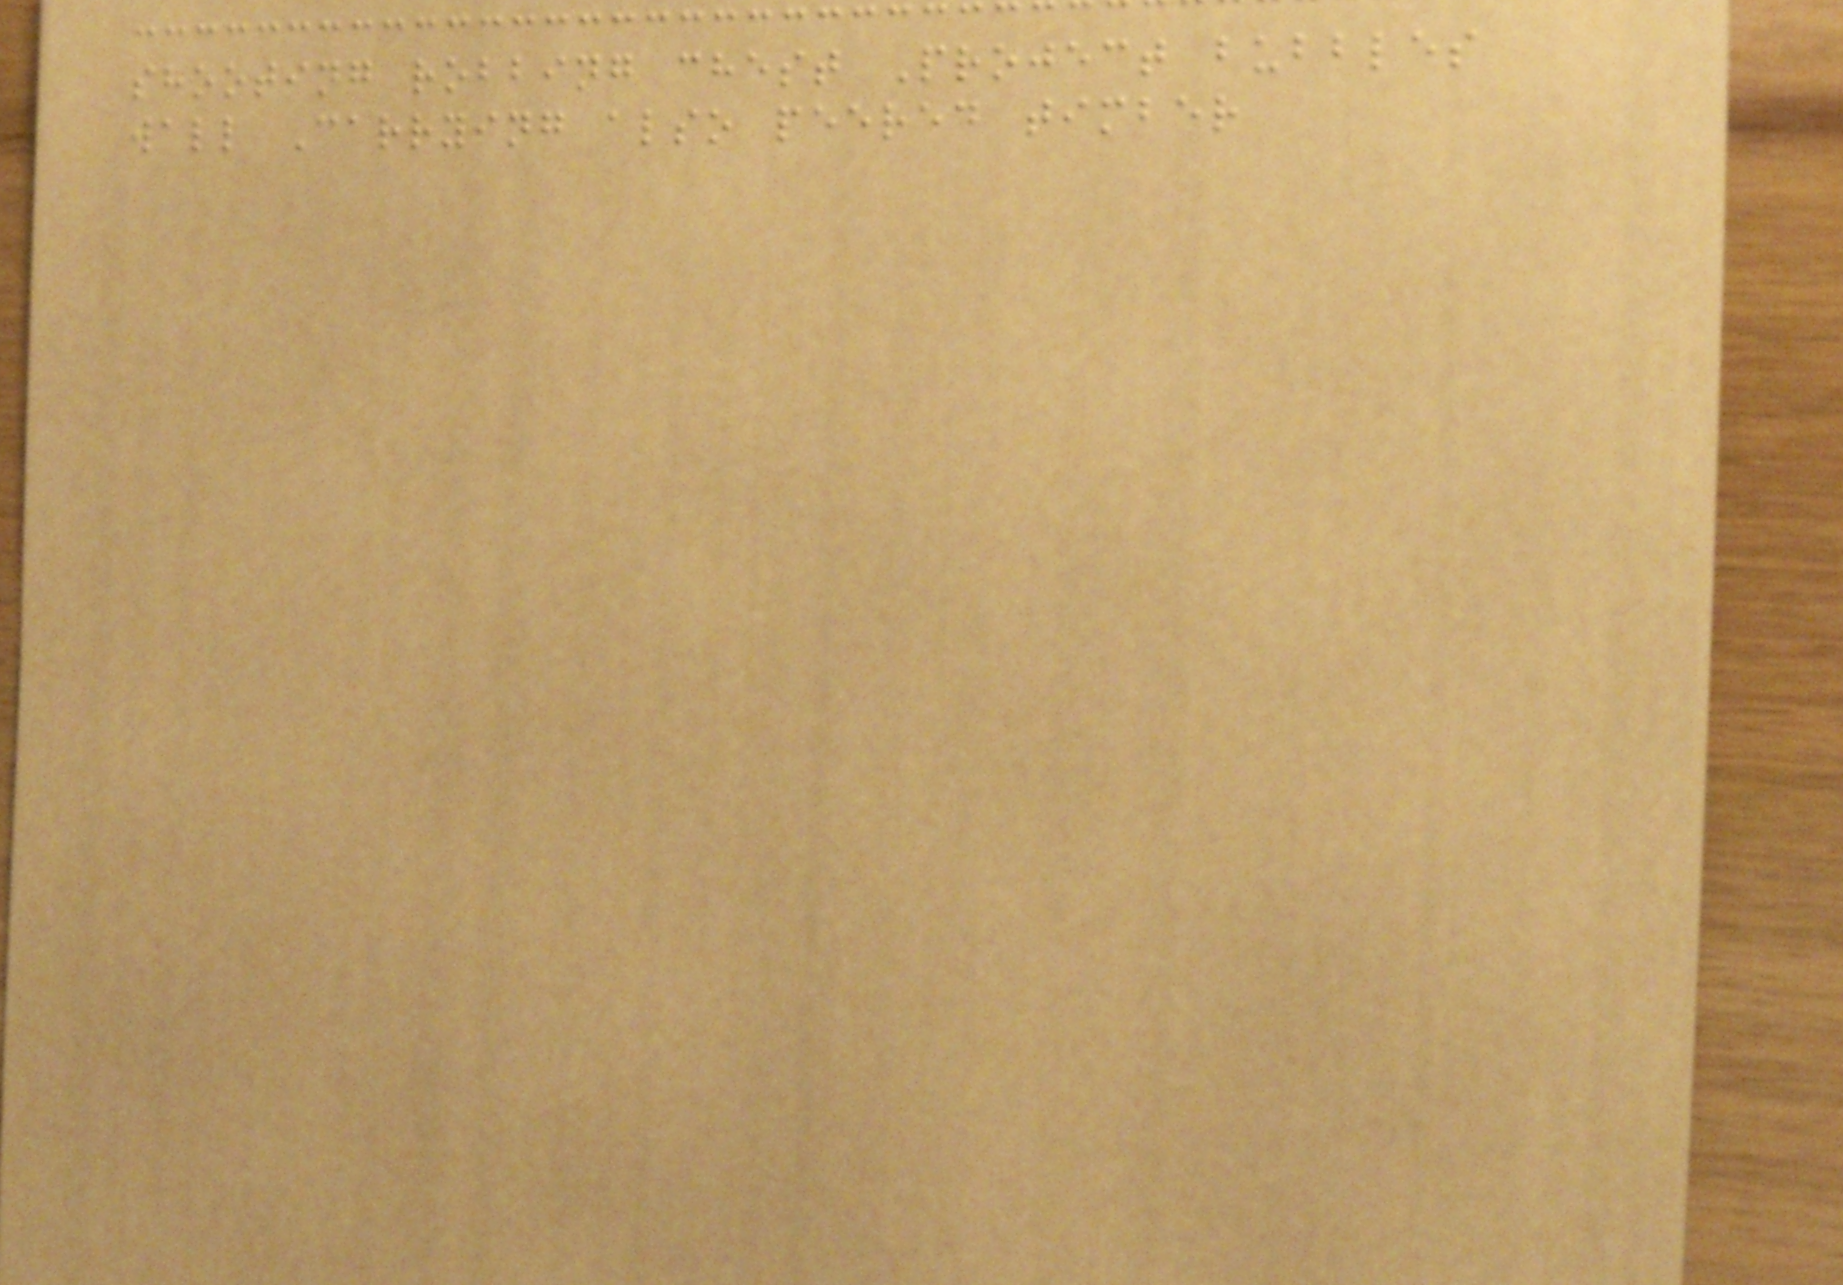shooting robbing chest Project bubbles
wall Carrying also peered timber
